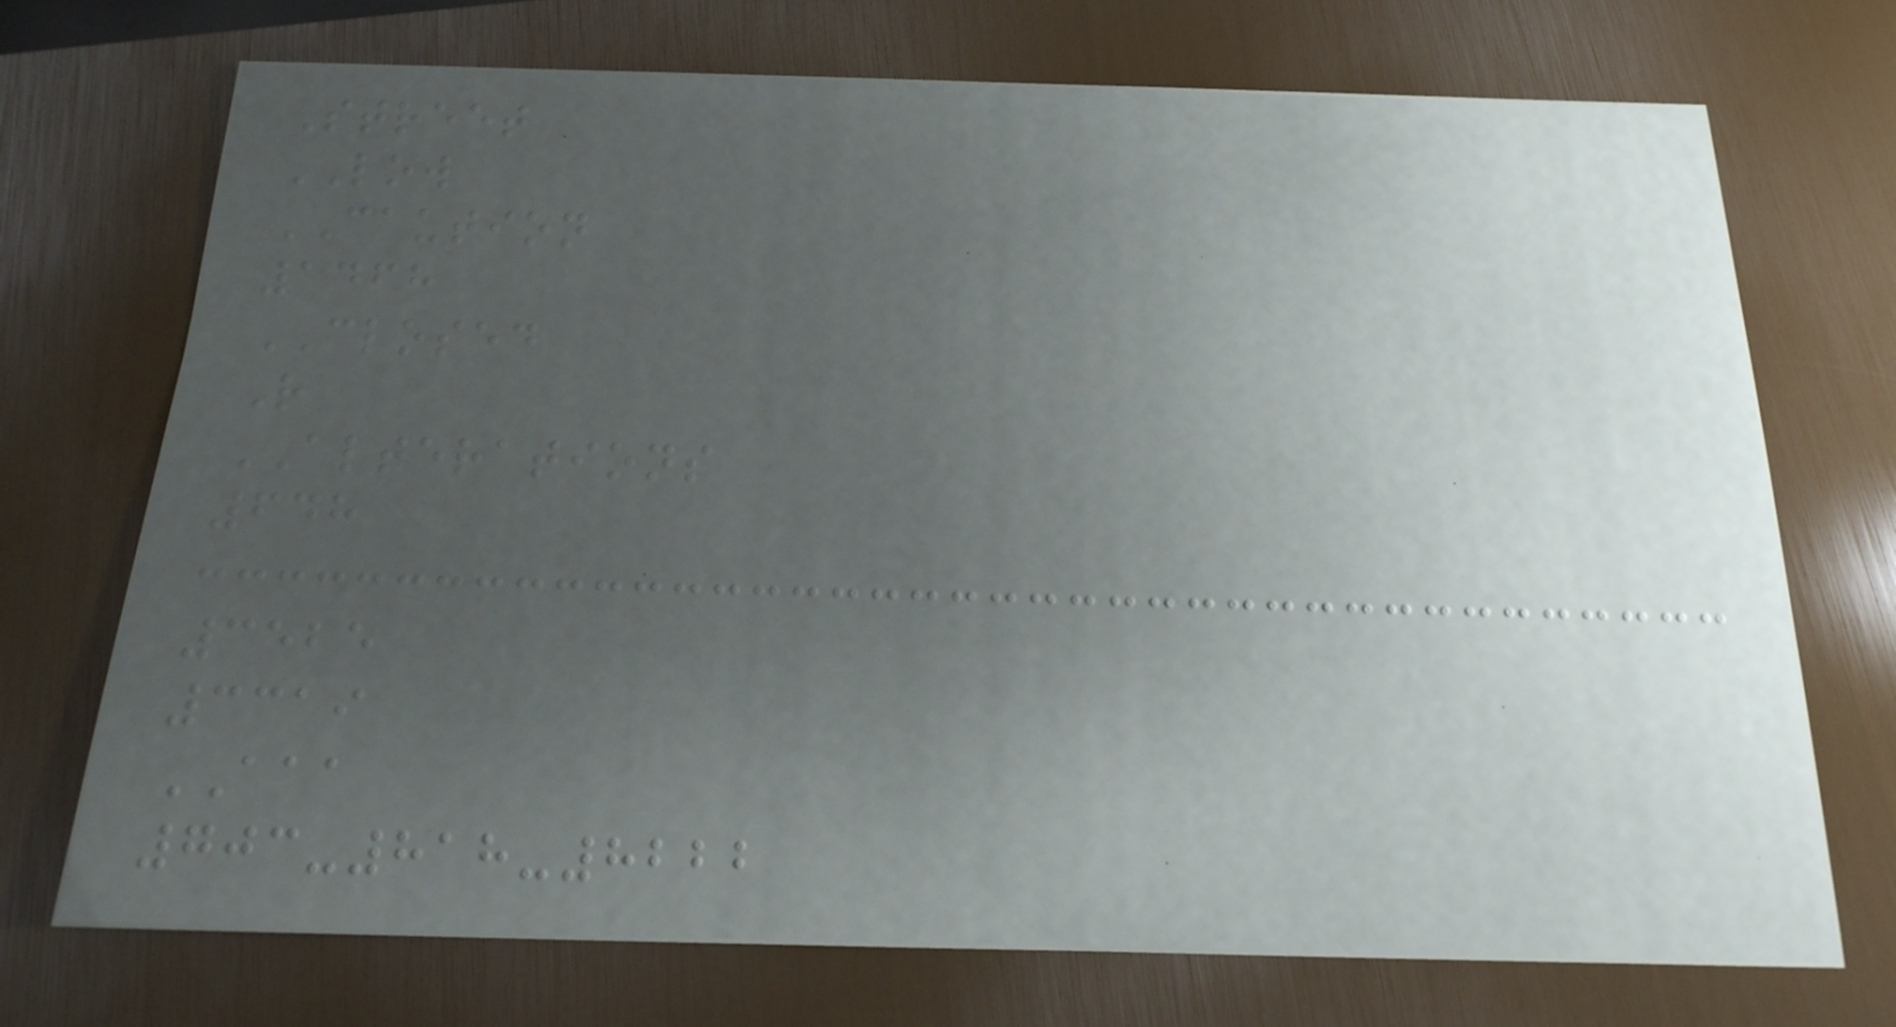Street
LOW
CAUTION
1468
CLOSED
R
ALTERATIONS
648
3525
3319
AAA
703-818-8222
